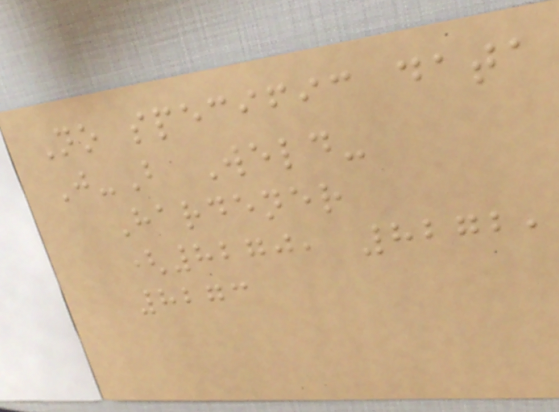No specific data
J-B Weld-
Hardener
(8270, 8272,
8273
